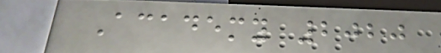Academy 2020
